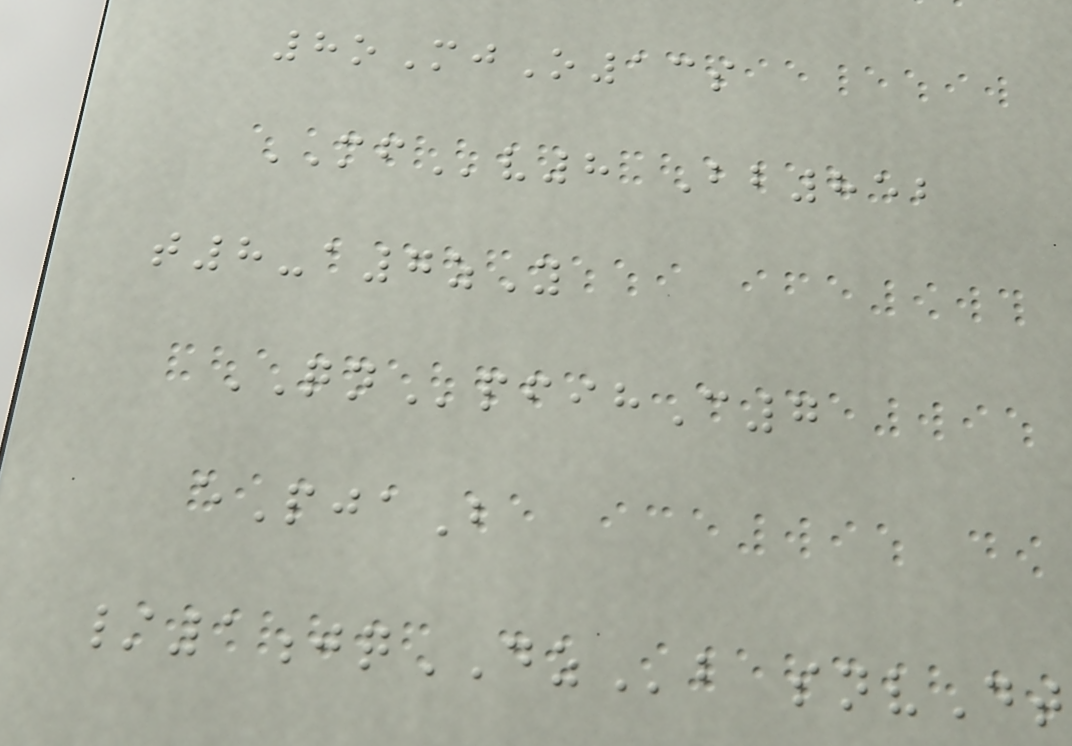8oMjO13s
MFv8 Bb852
t8-a7zY
QNpfihC7
ePjaB
/1jqDZb snvDt
